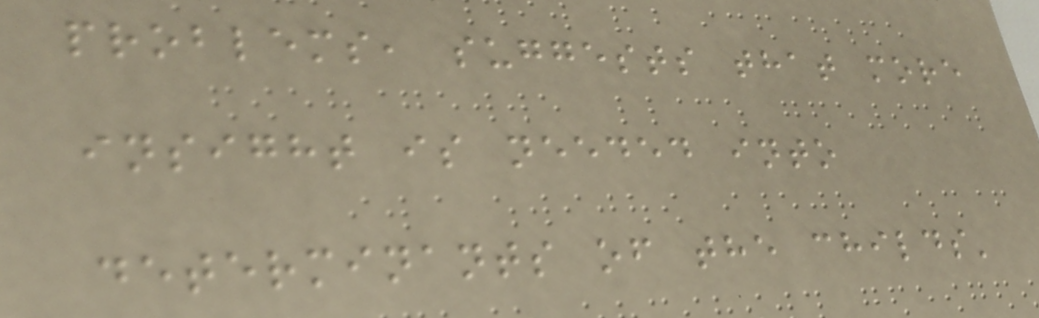problems, suggests that more
insight is needed into
determinants of the childs'
